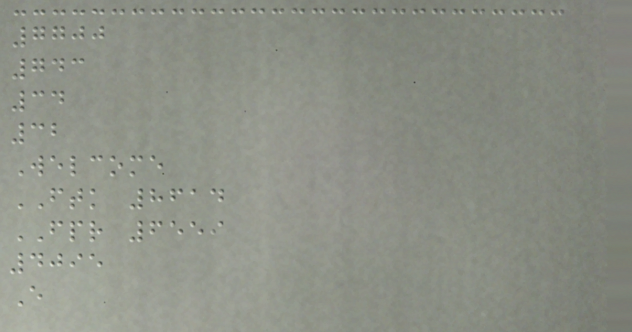7700
743
34
32
Welcome
FTK 8614
FPR 6559
4095
E
